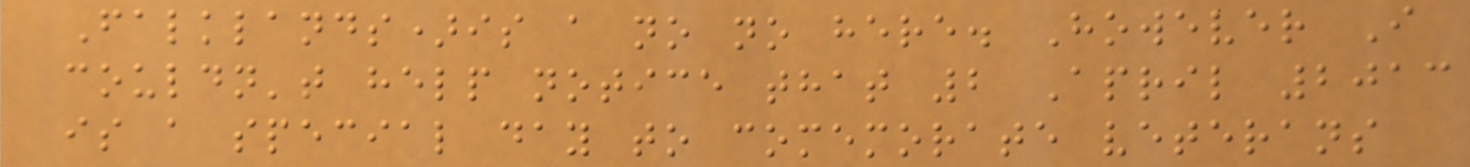Falklands)is a no no here. However I
couldn't help notice that 2 April 2013
is a special day to comemorate veterans
